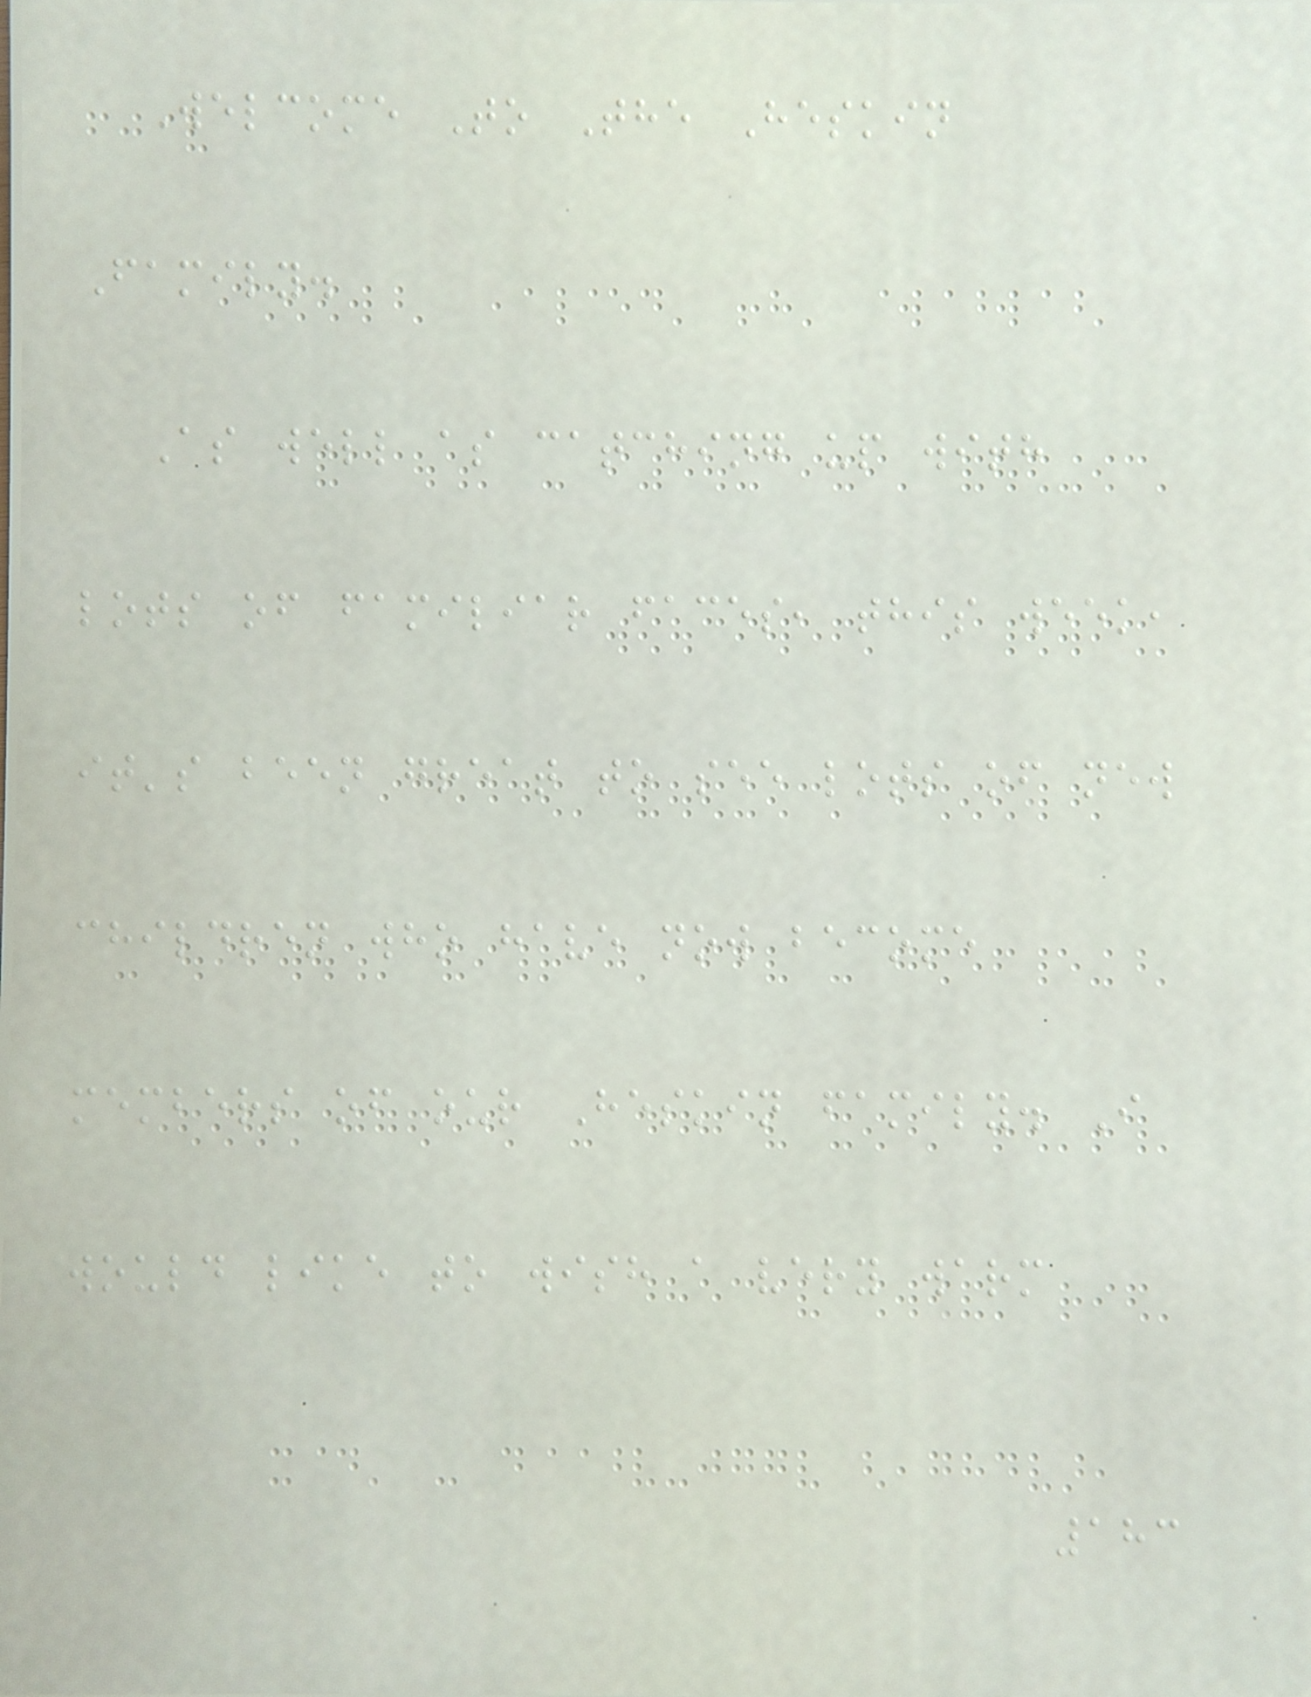Welcome To The Heskin
Family.
As well as catching up with
lots of familiar faces, this week,
it's been great to see lots of new
children who have now become
members of our Heskin family. I
would like to wish a very warm
183
